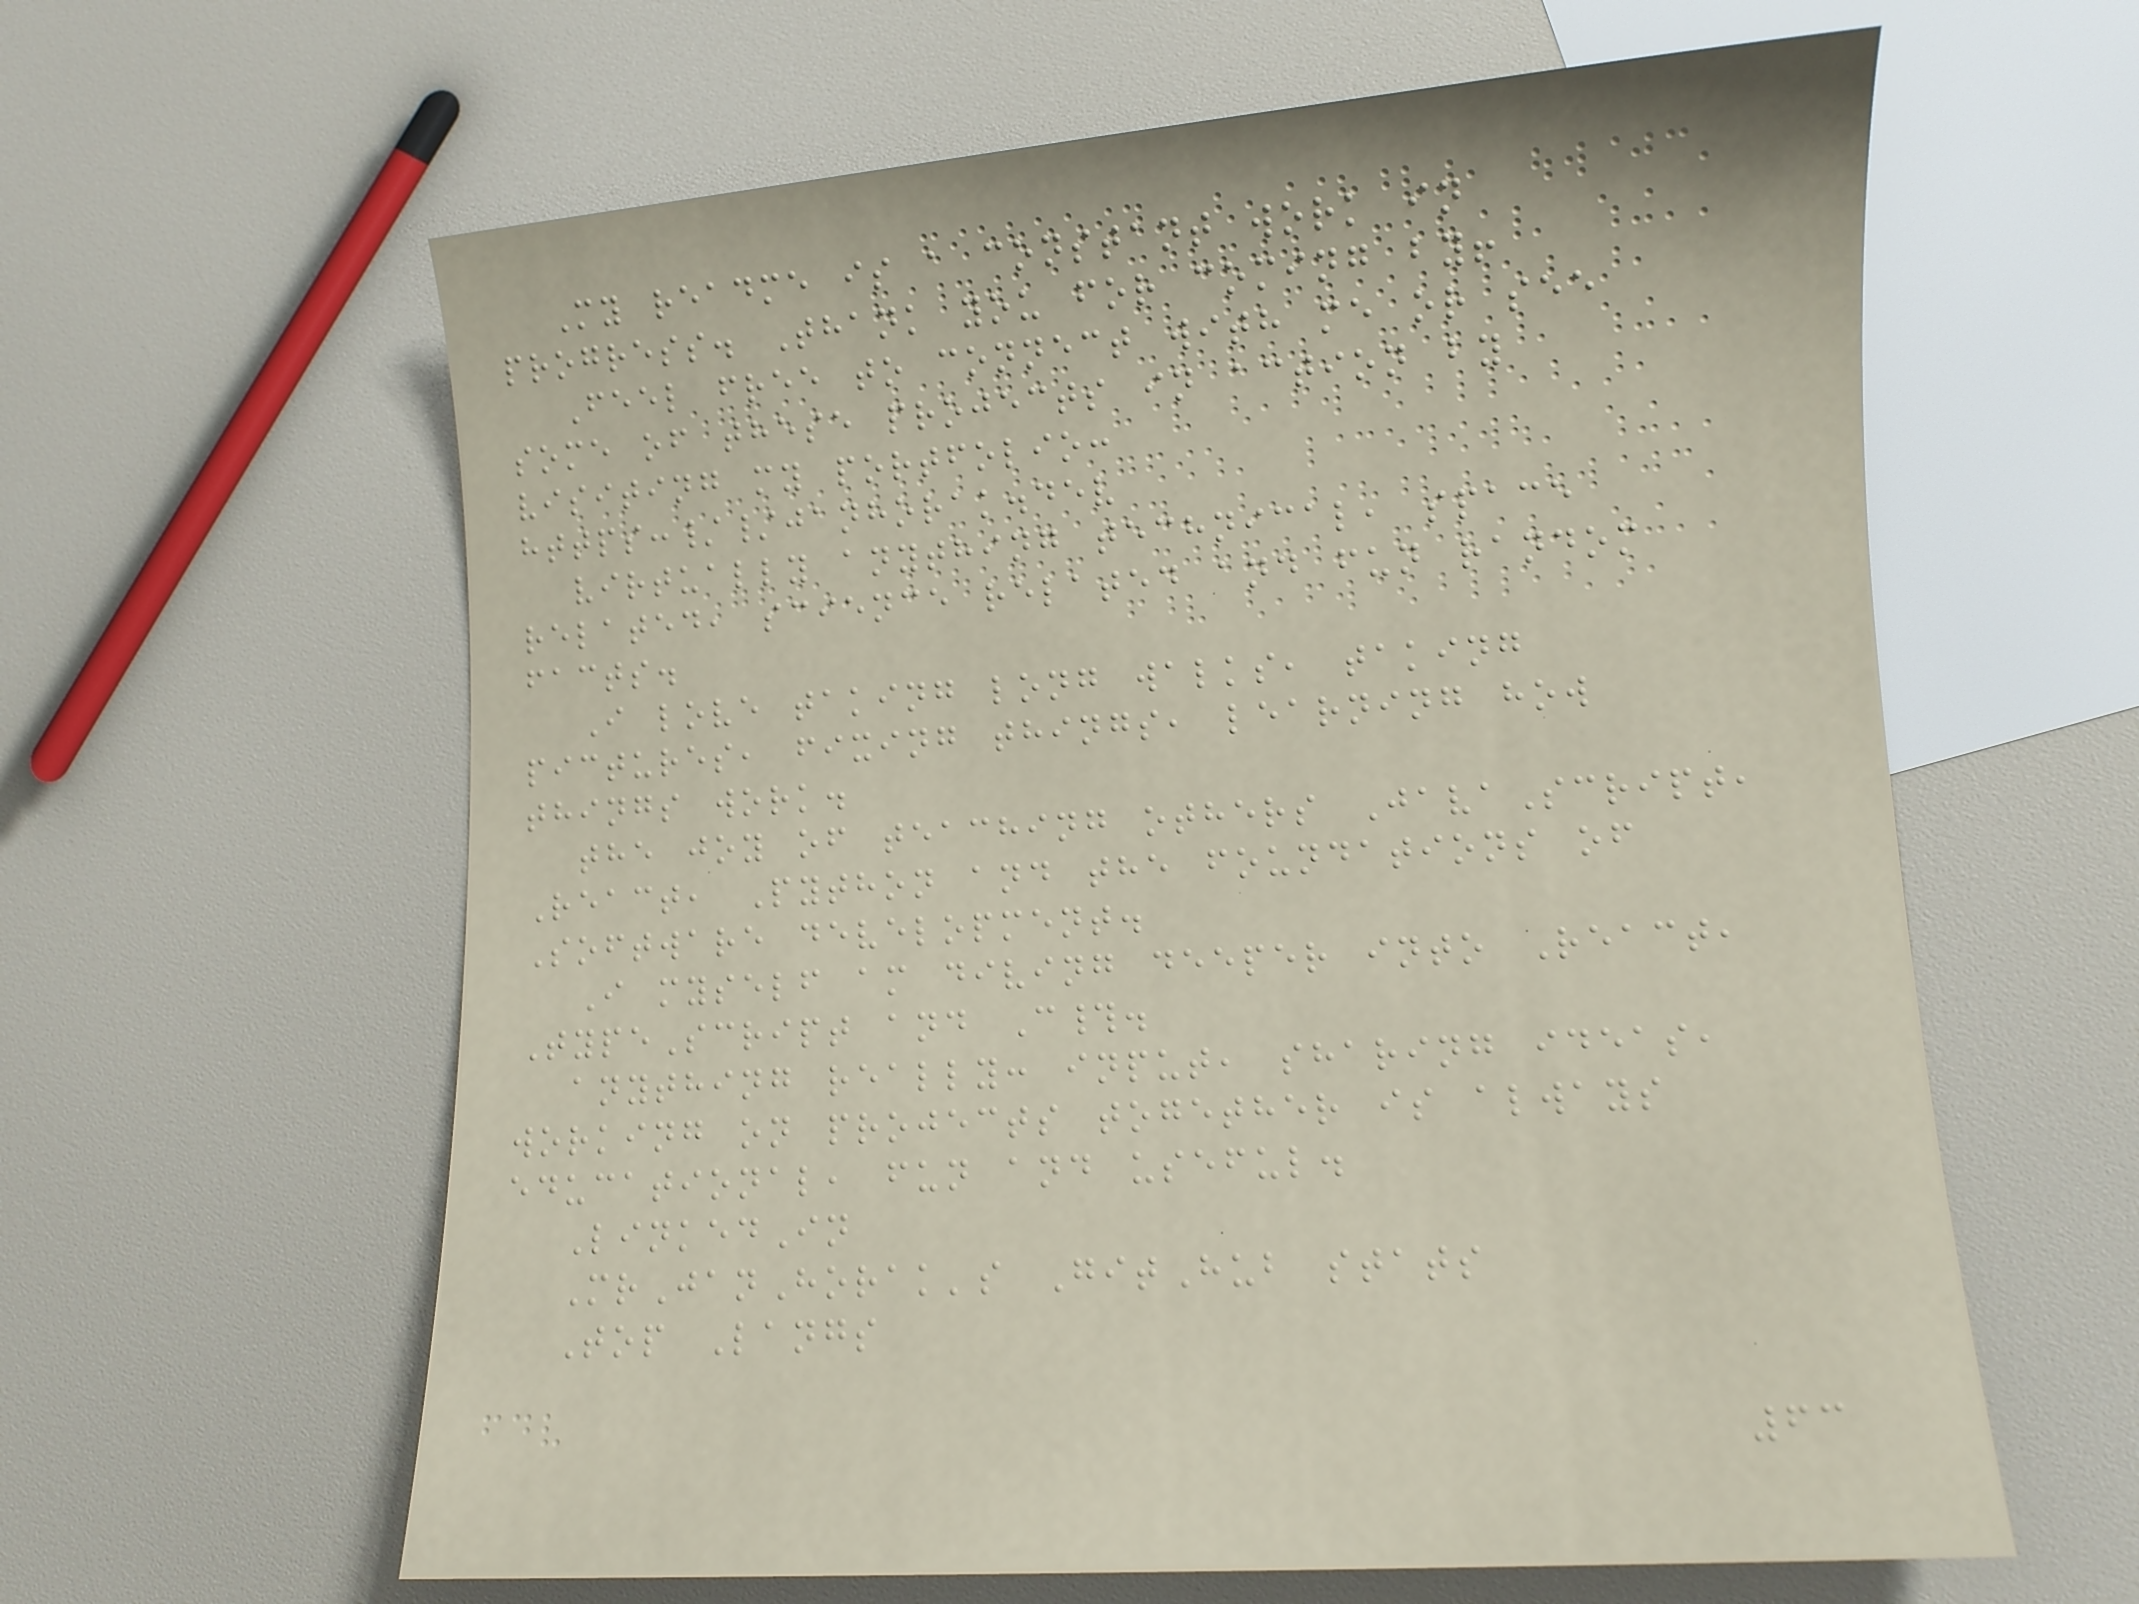My readme is a constant work in
progress. Thank you for coming by!
Feel free to connect with me or see
some of these projects in action by
visiting my portfolio:
https://janhorak.dev
virtually anything technical, space
related, science related and fun random
facts.
I love taking long walks, taking
pictures, fixing things, learning how
things work.
the joy of teaching others JavaScript,
React, Python and the foundations of
Software development.
I myself am diving deeper into React,
TypeScript and C#.
anything really: input, sharing ideas,
working on projects together is always
educational, fun and useful.
LinkedIn
MrJanHorak's GitHub stats
Top Langs
63
